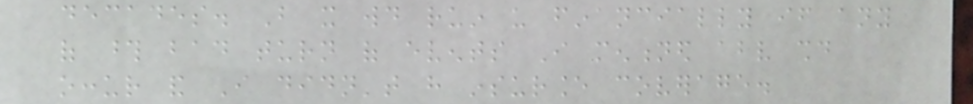decades. But it would ruin us financially if any
of those bad turn of events I mentioned above should
occur and I didn't have insurance coverage.
